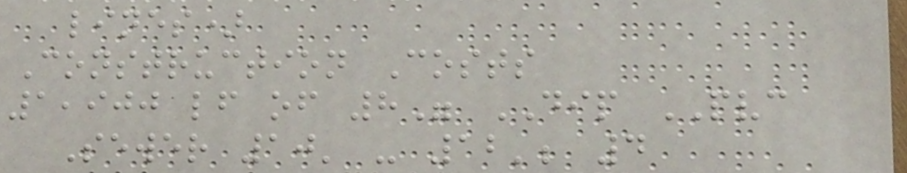lines)
Construction Costs
1,900 lf of 8" DIP PVC
Sewer 10' - 12'; 4
